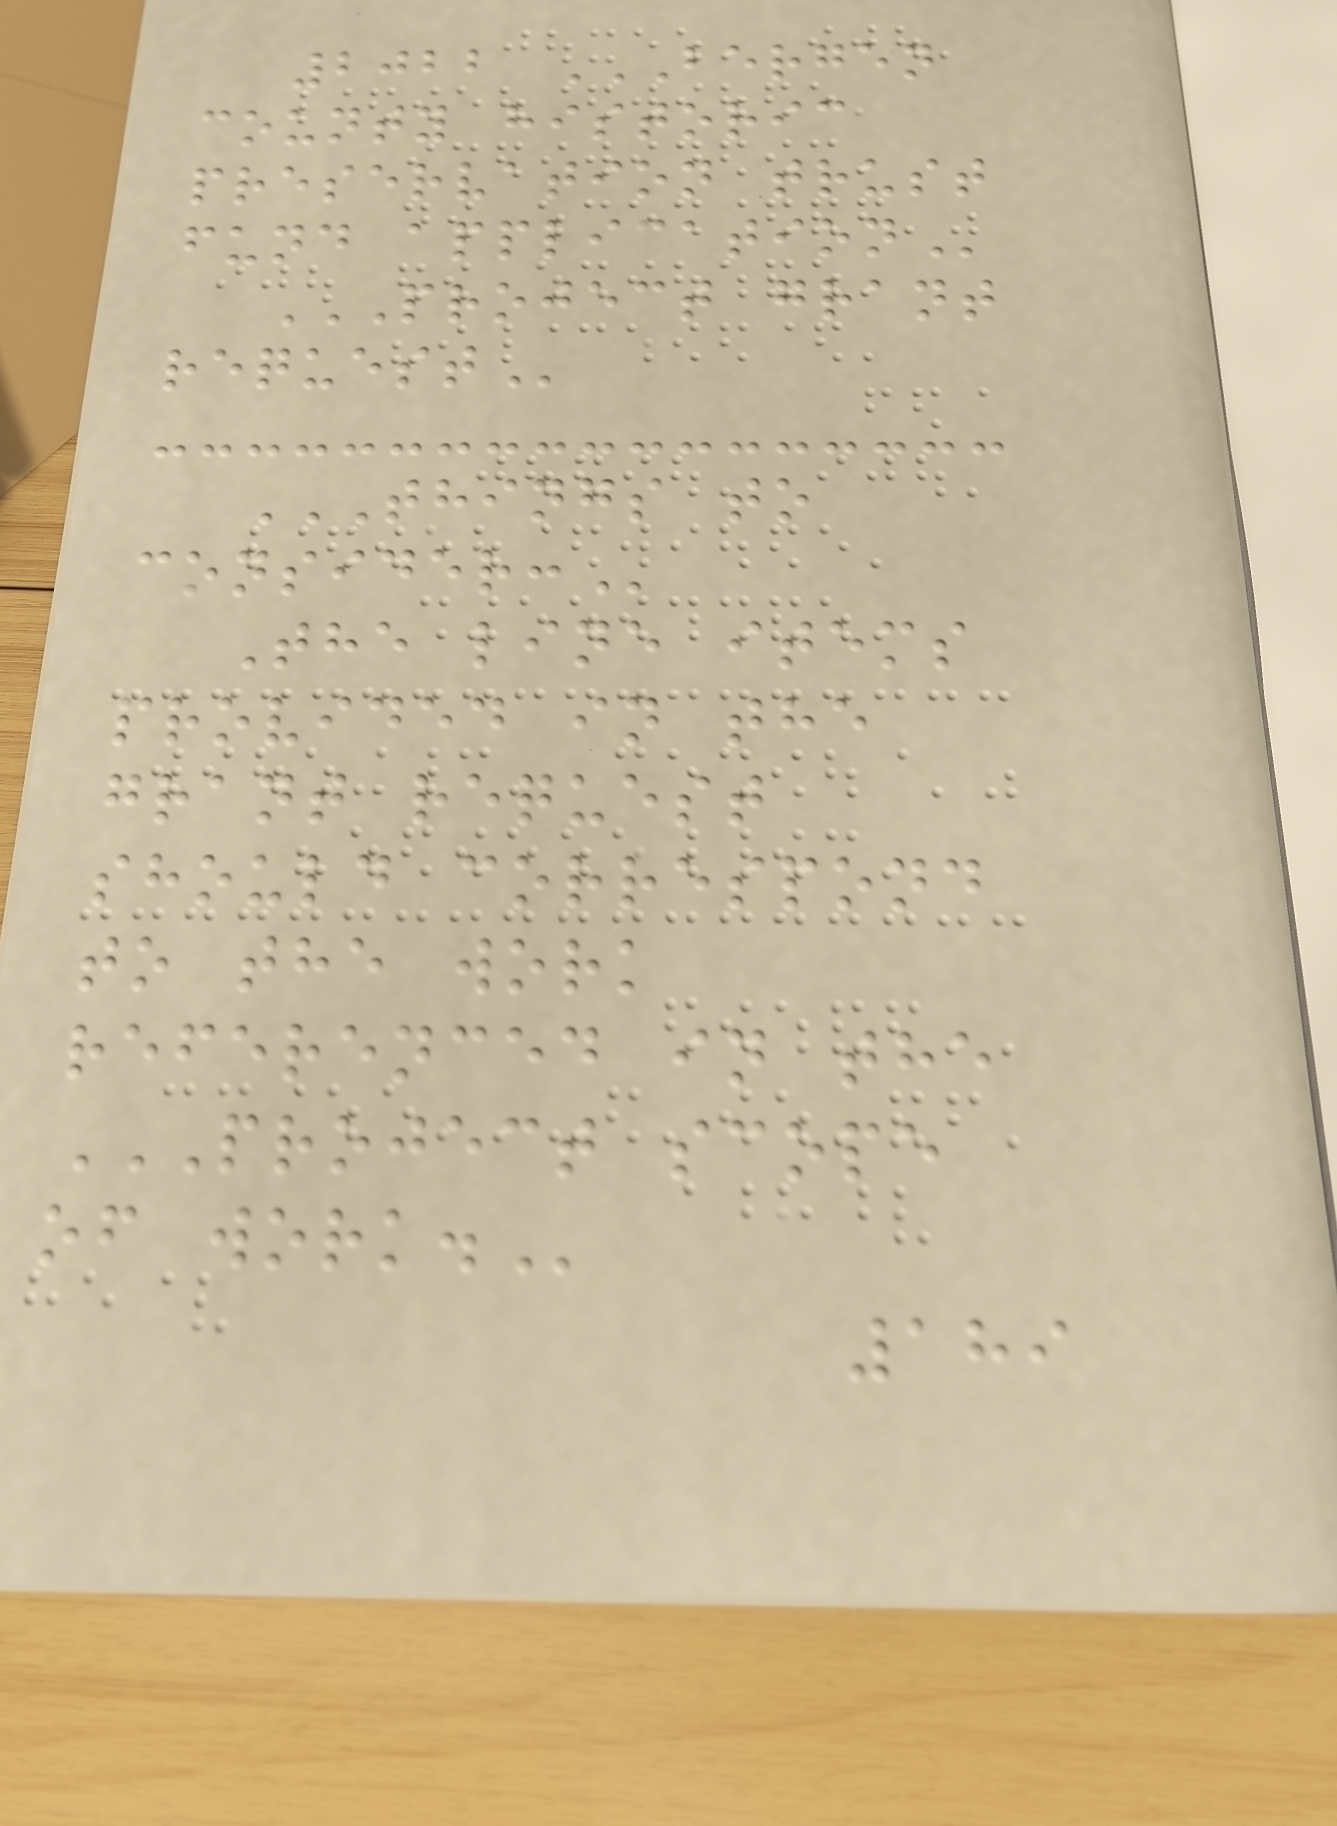2022 BERGEN
COUNTY HISTORIC
PRESERVATION TRUST
FUND APPLICATION
PROJECT GRANT
REQUEST
THINGS TO
CONSIDER:
The line items
provided in the
grant request
should correspond
to the work
referenced in the
PROJECT SCOPE
OF WORK.
189
